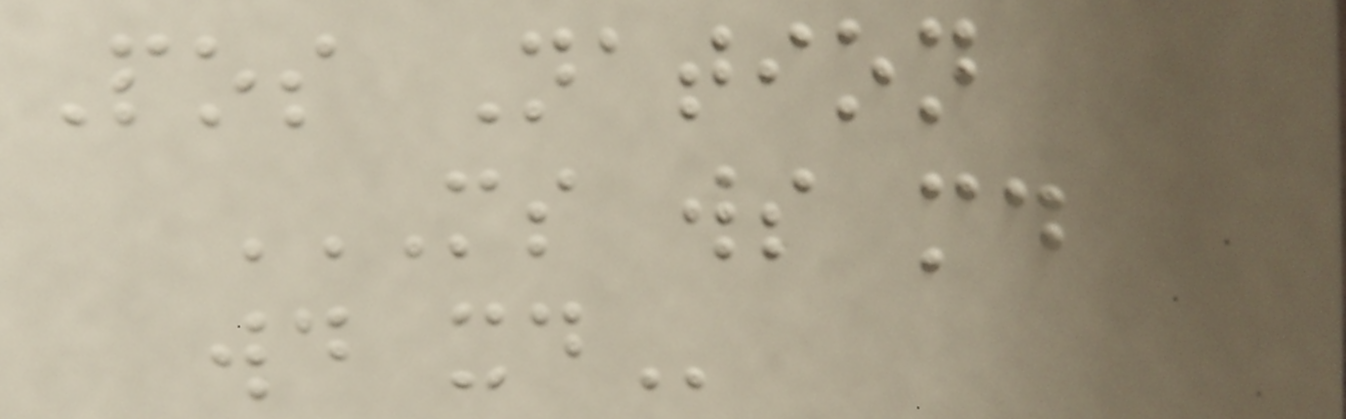Pos Nation
MS WS MD
WD XD
